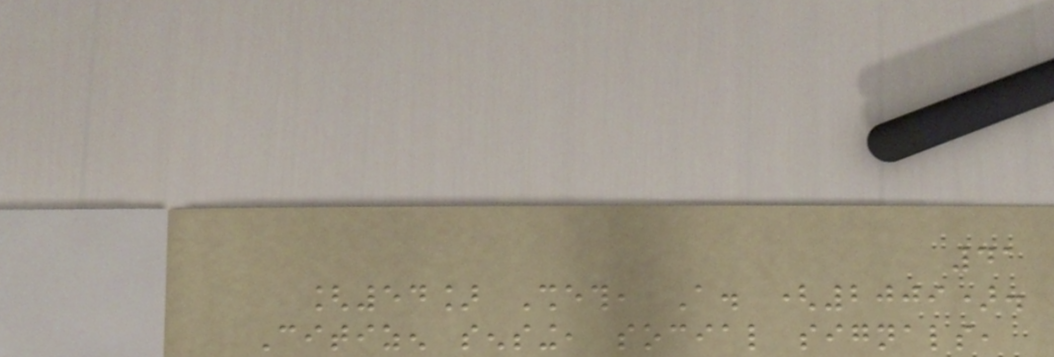41
[54] Sheth, A. (2009).
Citizen sensing, social signals,
